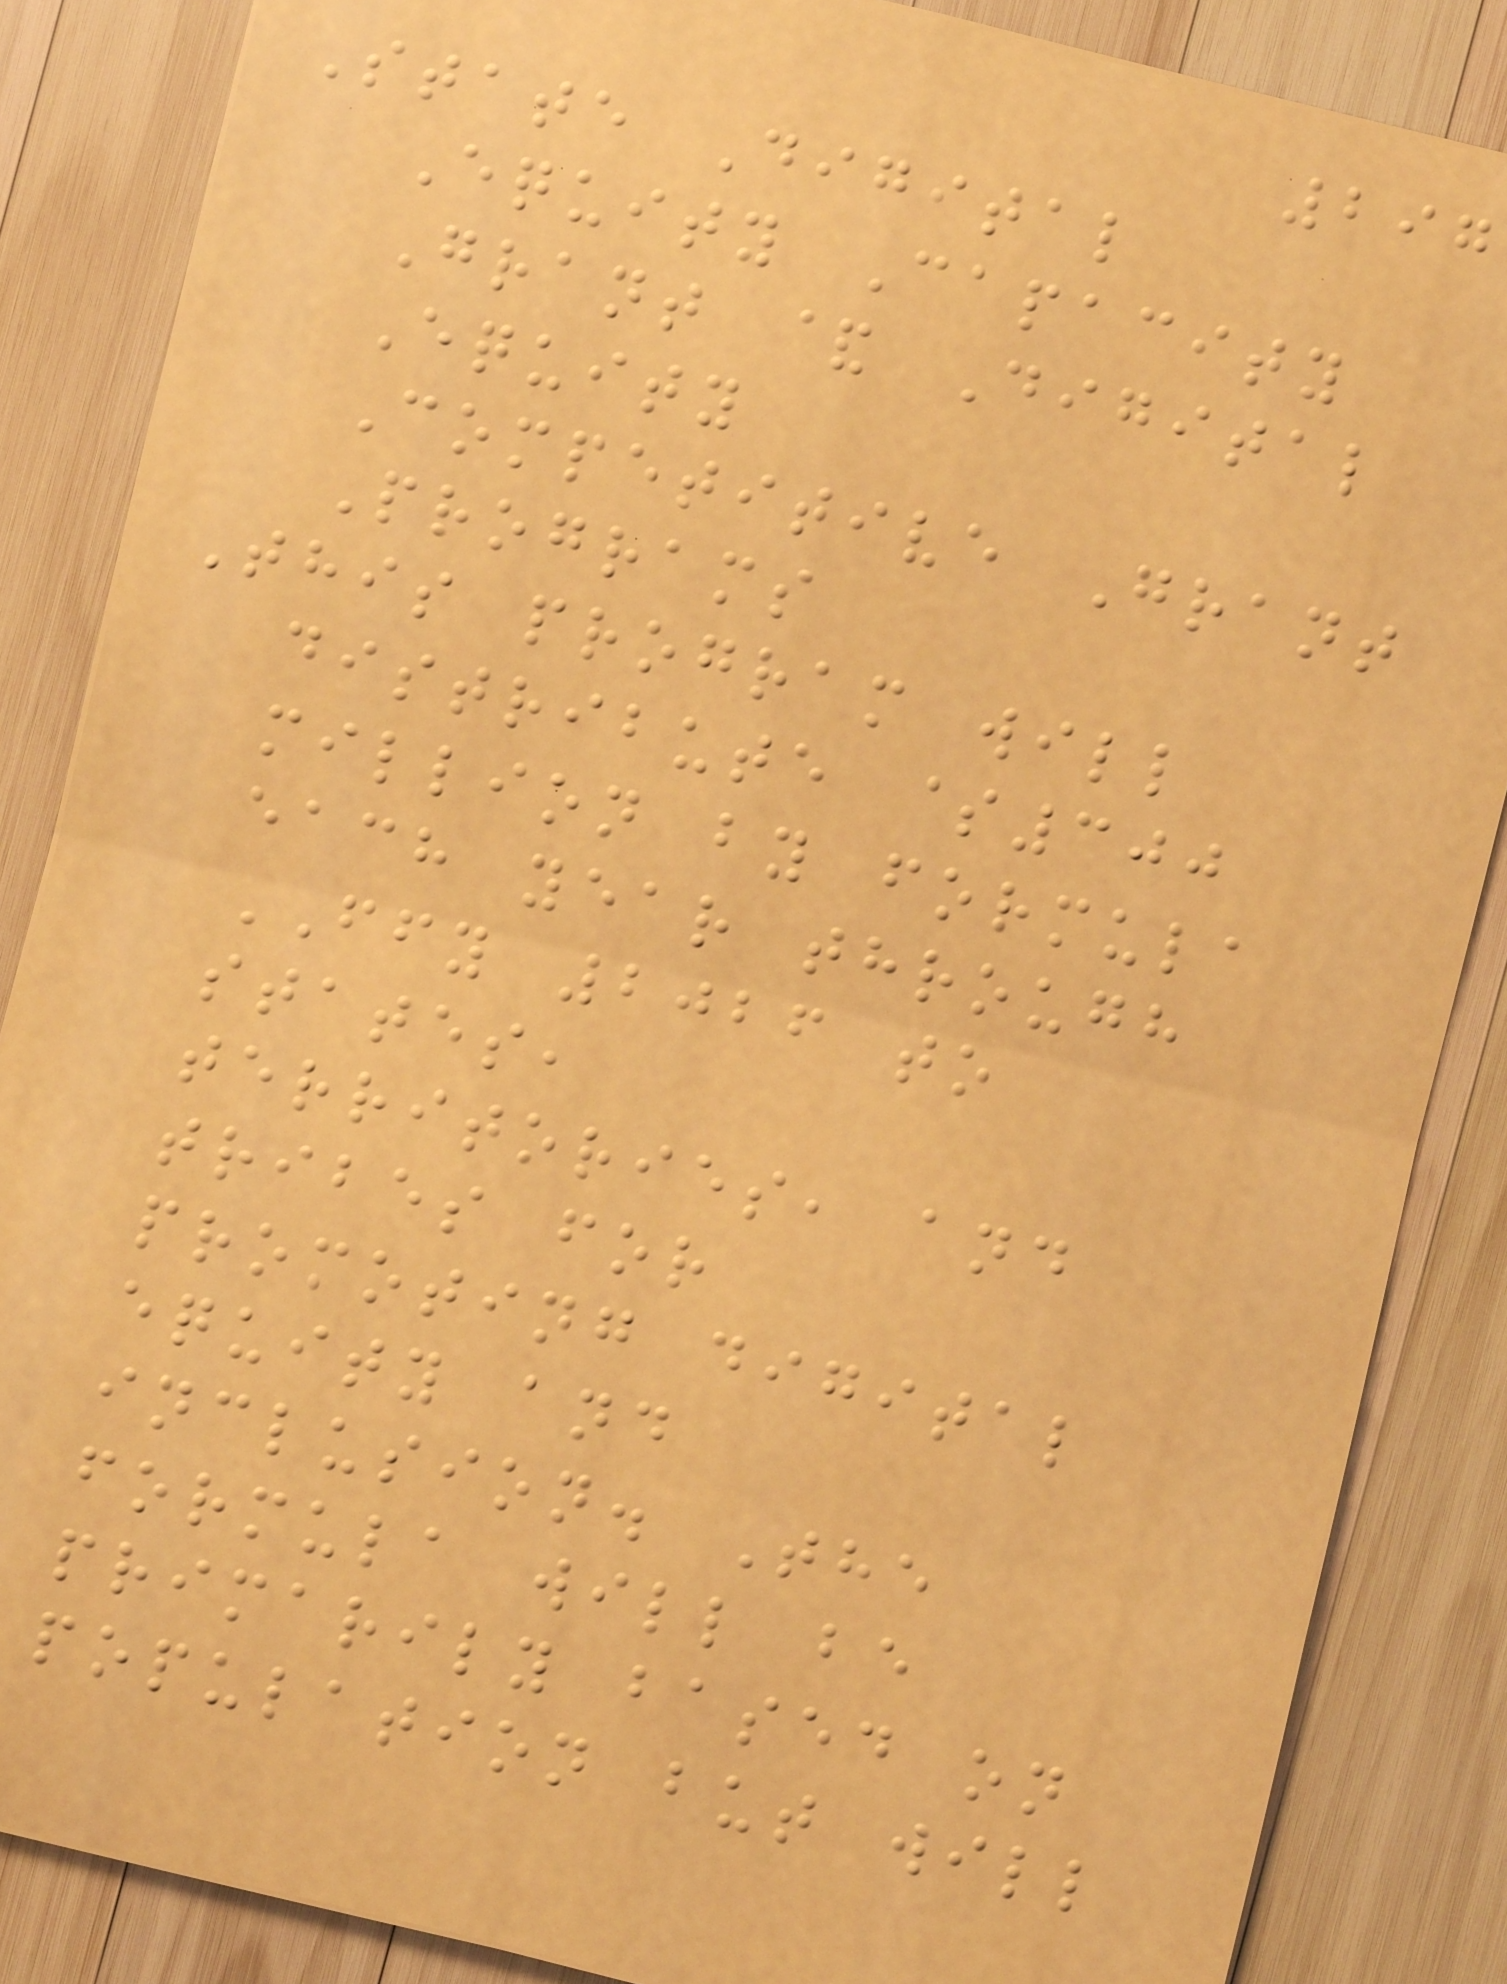297
State Digital
Equity Capacity
Grant & Digital
Equity
Competitive Grant
Programs
This program will
distribute $300
million by formula
each year through
FFY 2026 to
states,
territories, and
tribes for
promoting digital
equity and
inclusion. The
formula will be
primarily based on
population but will
